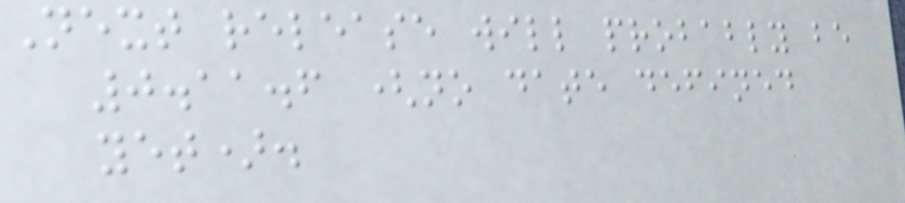Next release will probably be
0.11.6 (no date defined
yet).
